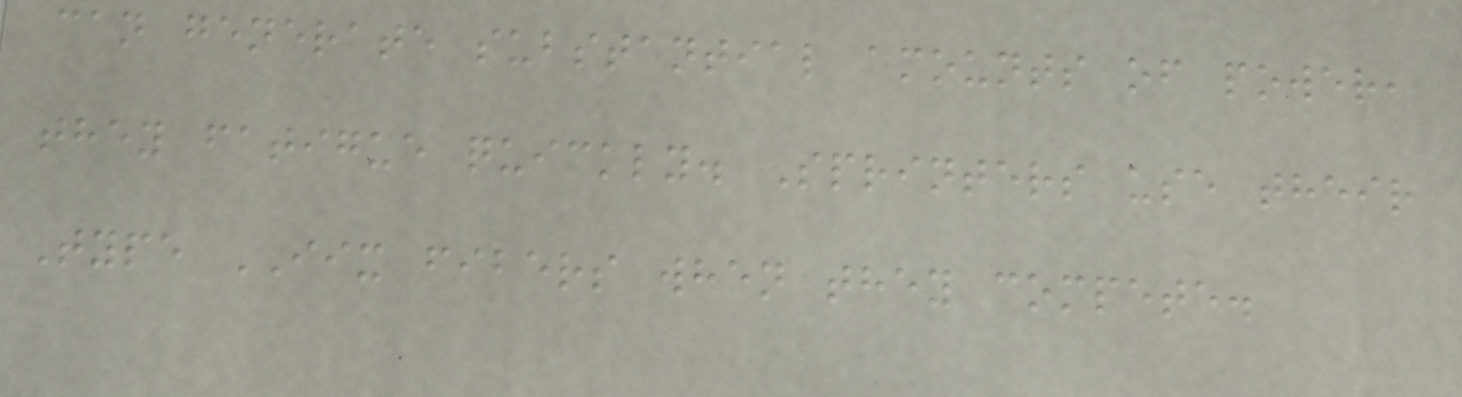can generate substantial amounts of power,
they fatigue quickly. Sprinters use their
Type IIX fibers when they compete.
